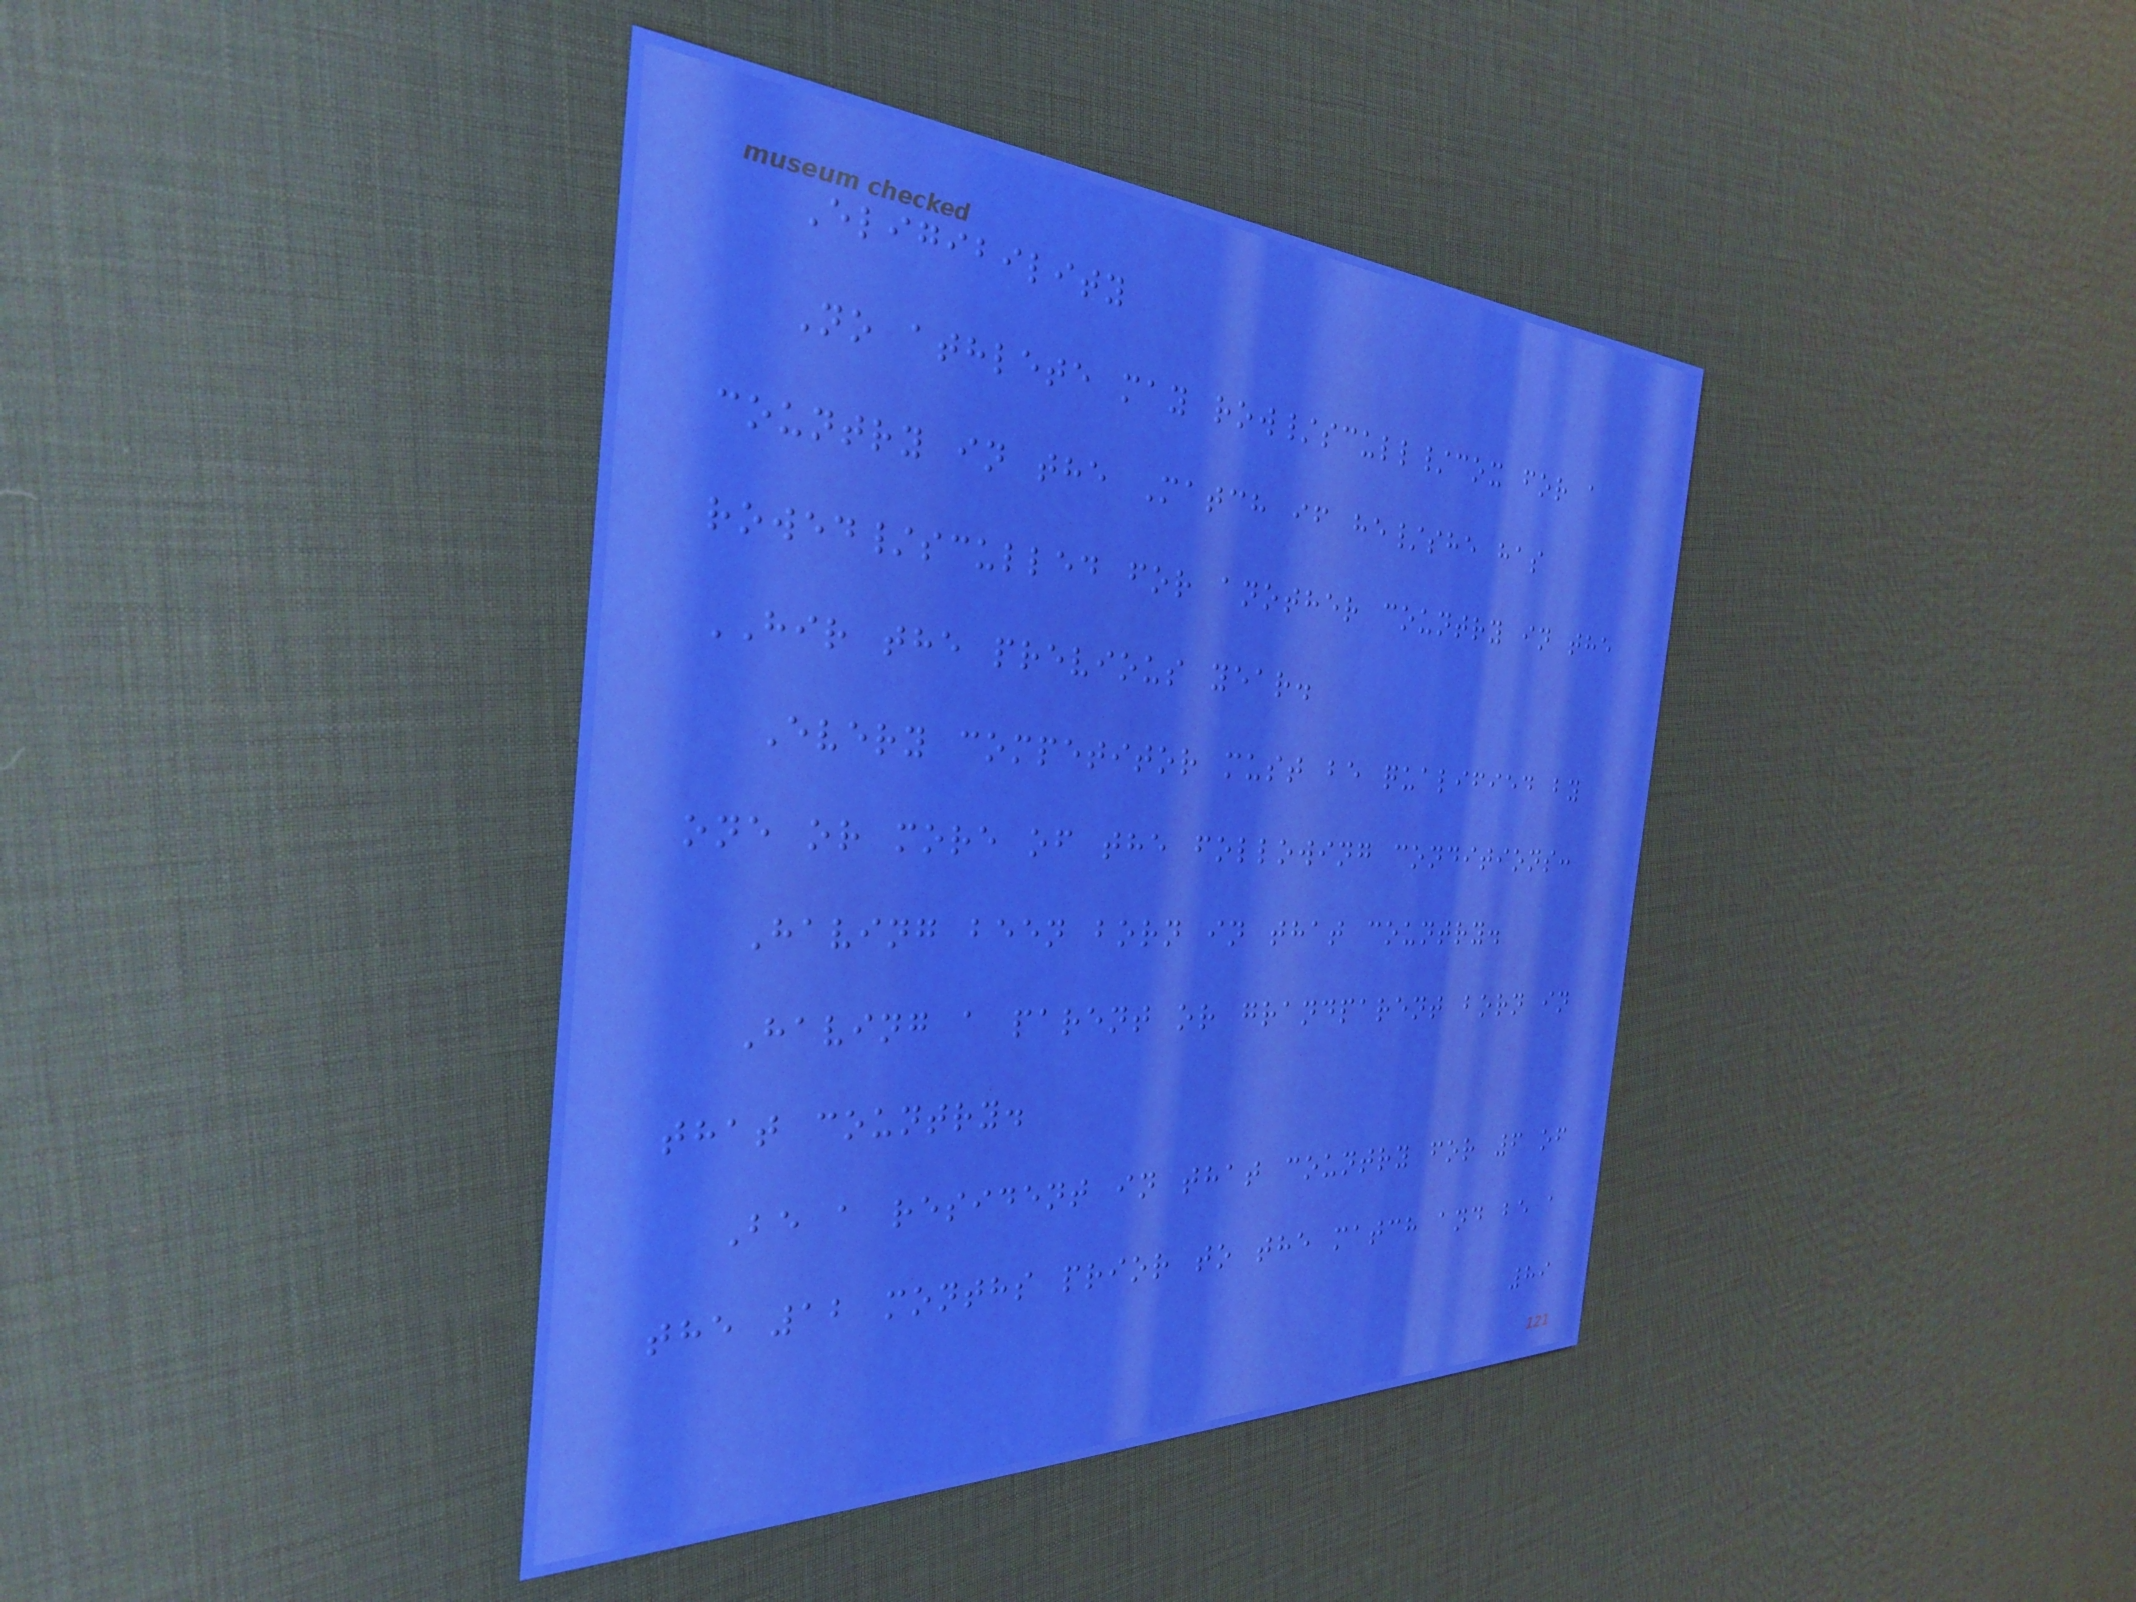Eligibility
No athlete may row/scull/cox for a
country in the Match if he/she has
rowed/sculled for another country in the
HIR the previous year.
Every competitor must be qualified by
one or more of the following conditions:
Having been born in that country.
Having a parent or grandparent born in
that country.
Be a resident in that country for 6 of
the 12 months prior to the match and be a
89
